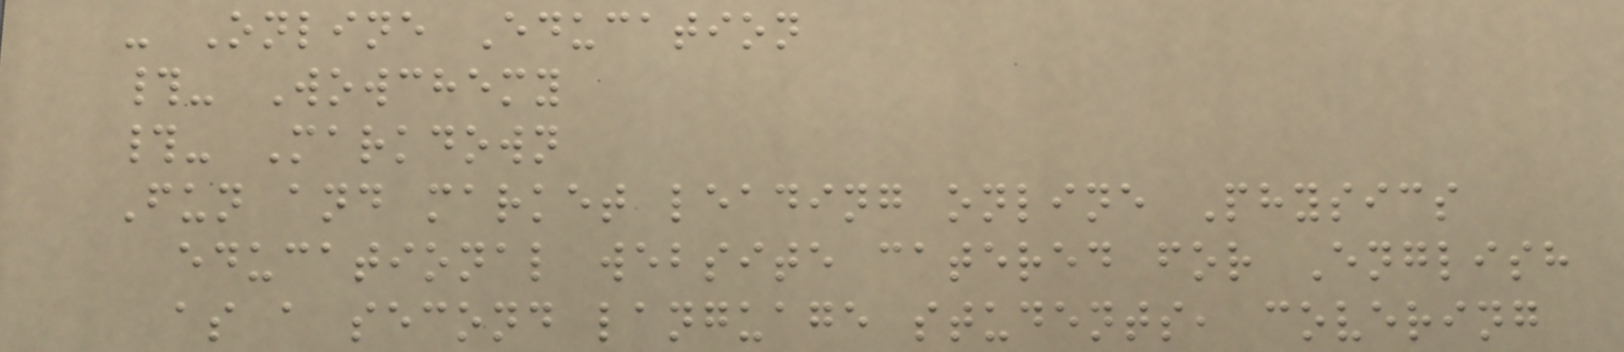- Online Education
#- Wowchemy
#- Markdown
Fun and market leading online Physics
educational website catered for English
as a second language students, covering
